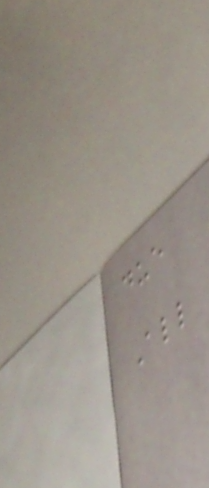due
All
